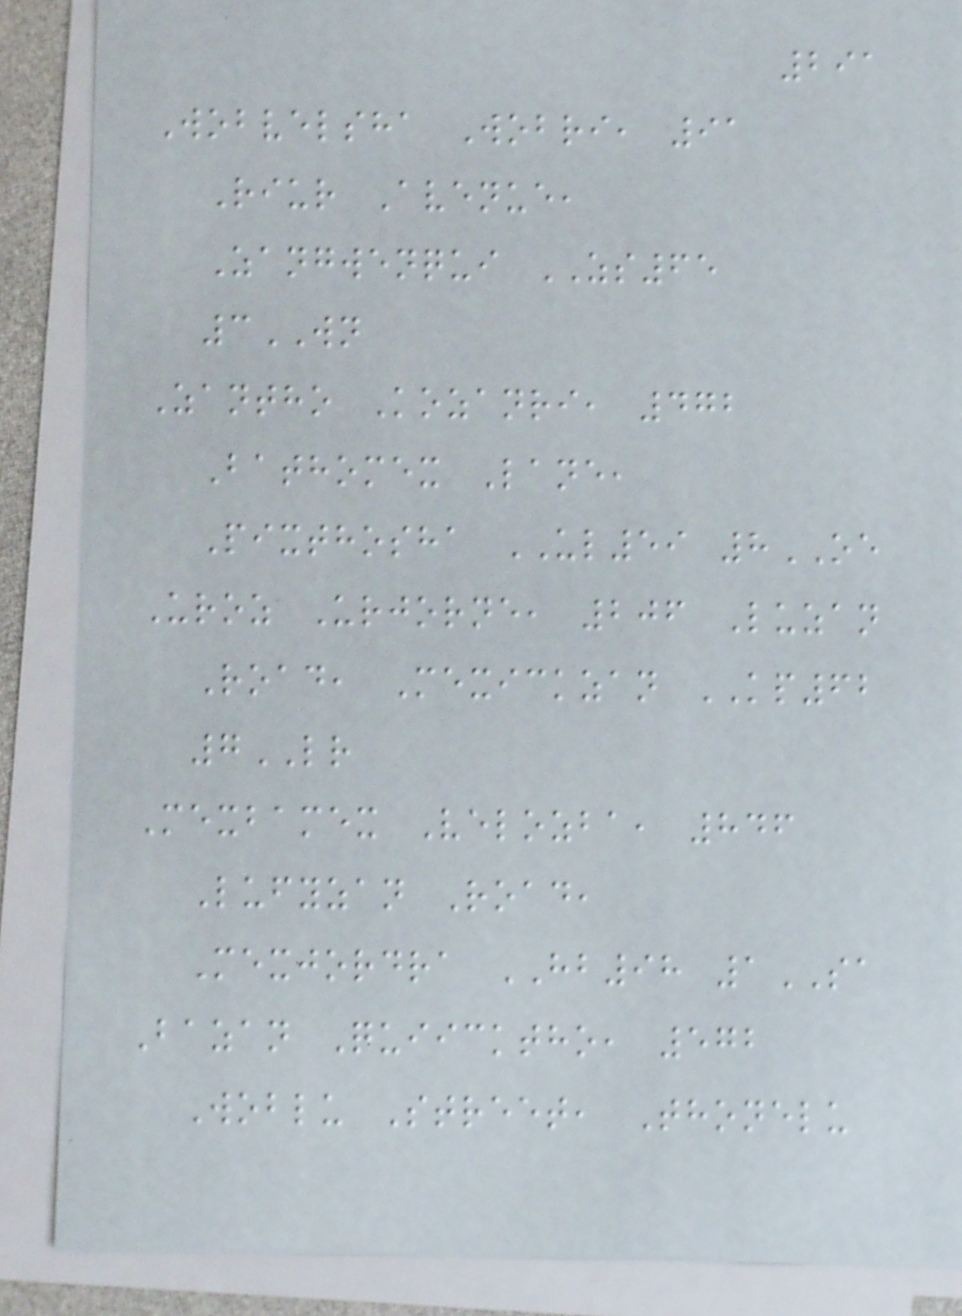291
Wobvelsha Wobri, 91
Riur Avenue,
Zangwenqui ZS65
3WN
Zantho Kozanri, 472
Bathomex Lane,
Pixthosha UL59 8OE
Uroz Urjorne, 206 Luzan
Road, Mexickzan KP62
7LR
Mexbamex Velozba, 846
Lufyzan Road,
Mexjordra HB98 1SA
Bazan Quiicktho, 572
Woblu Street, Thonelu
